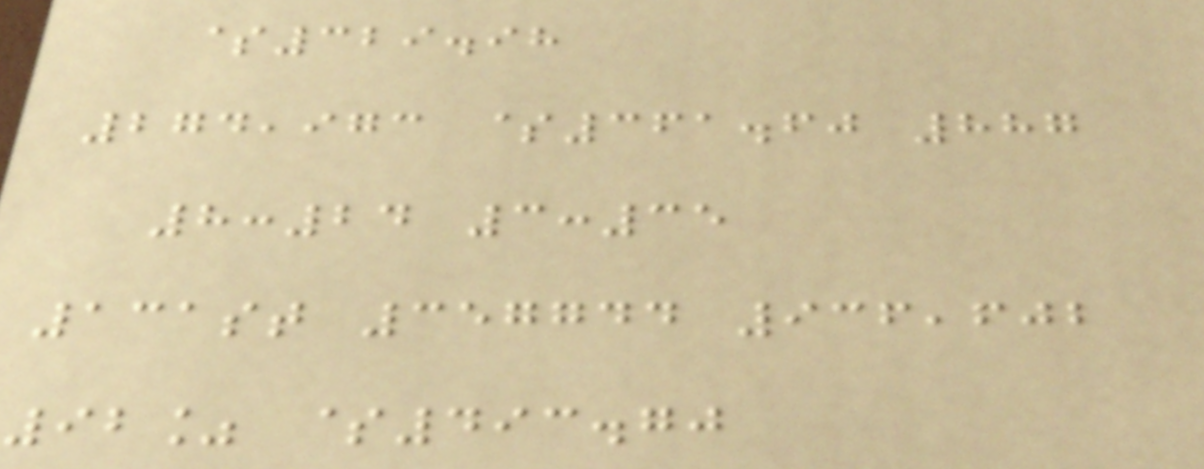$329.98
274,973 $361.60 887
8:24 3:35
131st 357744 936,602
92% $493.70
